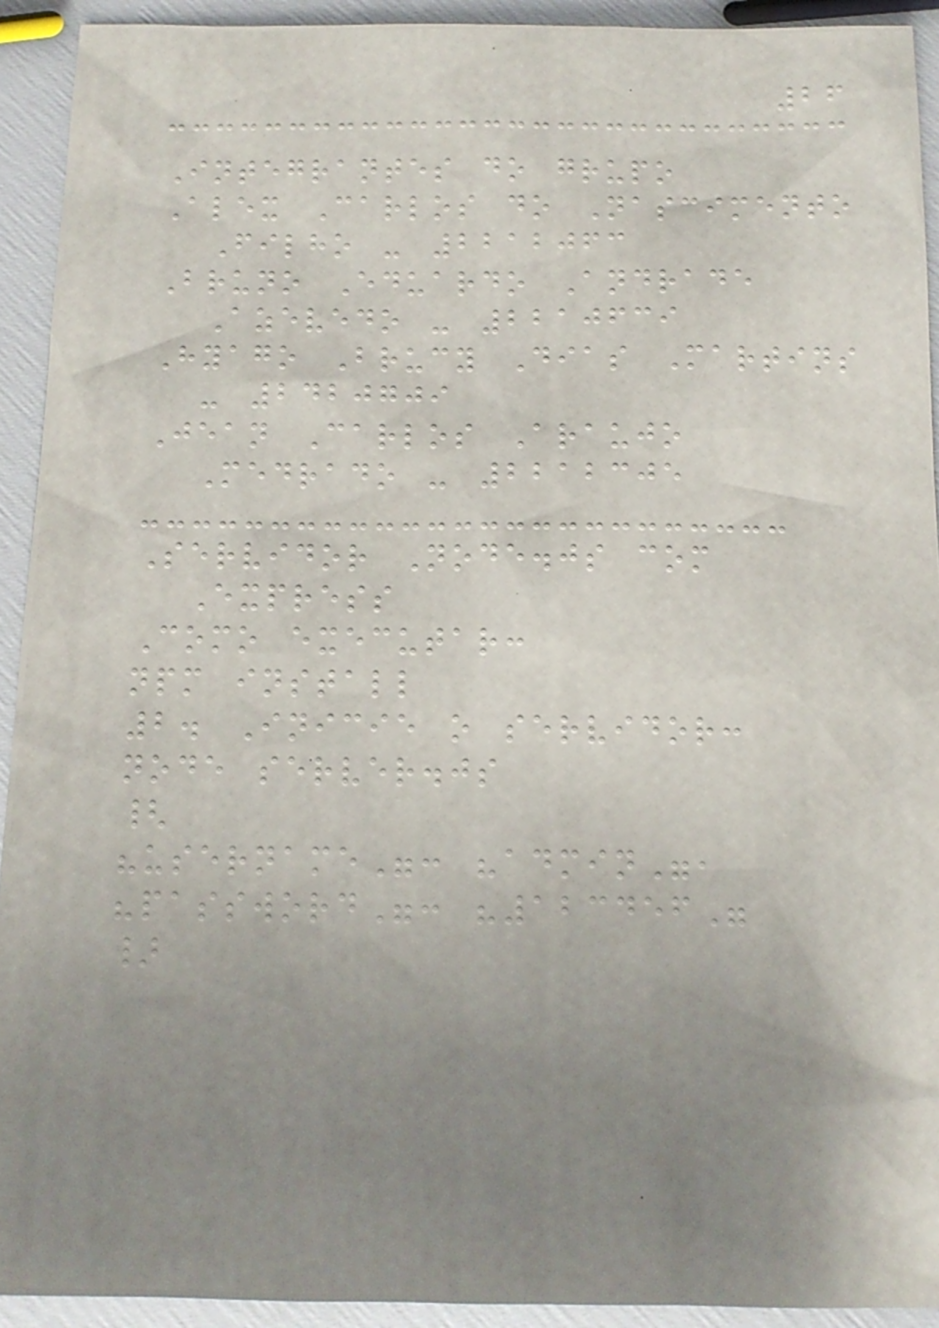26
Integrantes do grupo
Alex Carlos do Nascimento
Filho - 2212063
Bruno Eduardo Andrade
Azevedo - 2210639
Hyago Brucy Dias Martins
- 2420709
Jean Carlos Araujo
Medrado - 2212305
Servidor Node.js com
Express
Como executar:
npm install
2. Inicie o servidor:
node server.js
{
"username": "admin",
"password": "123456"
}
